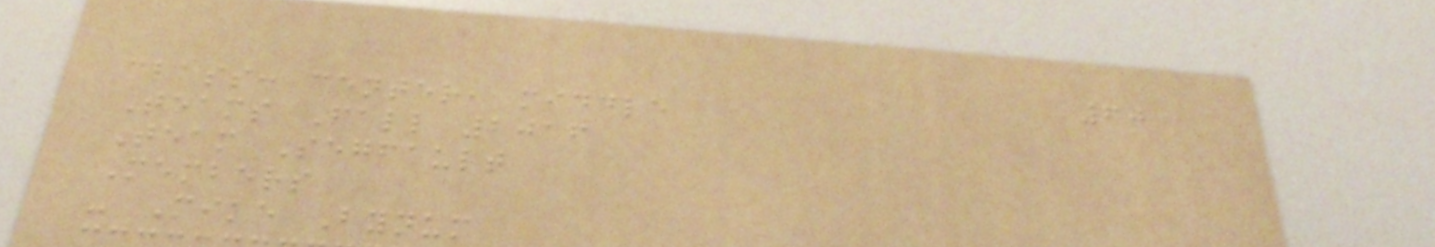60
class: center, middle
Teams Fall 2016
Team Segfault
Members
- Mike Bynum
